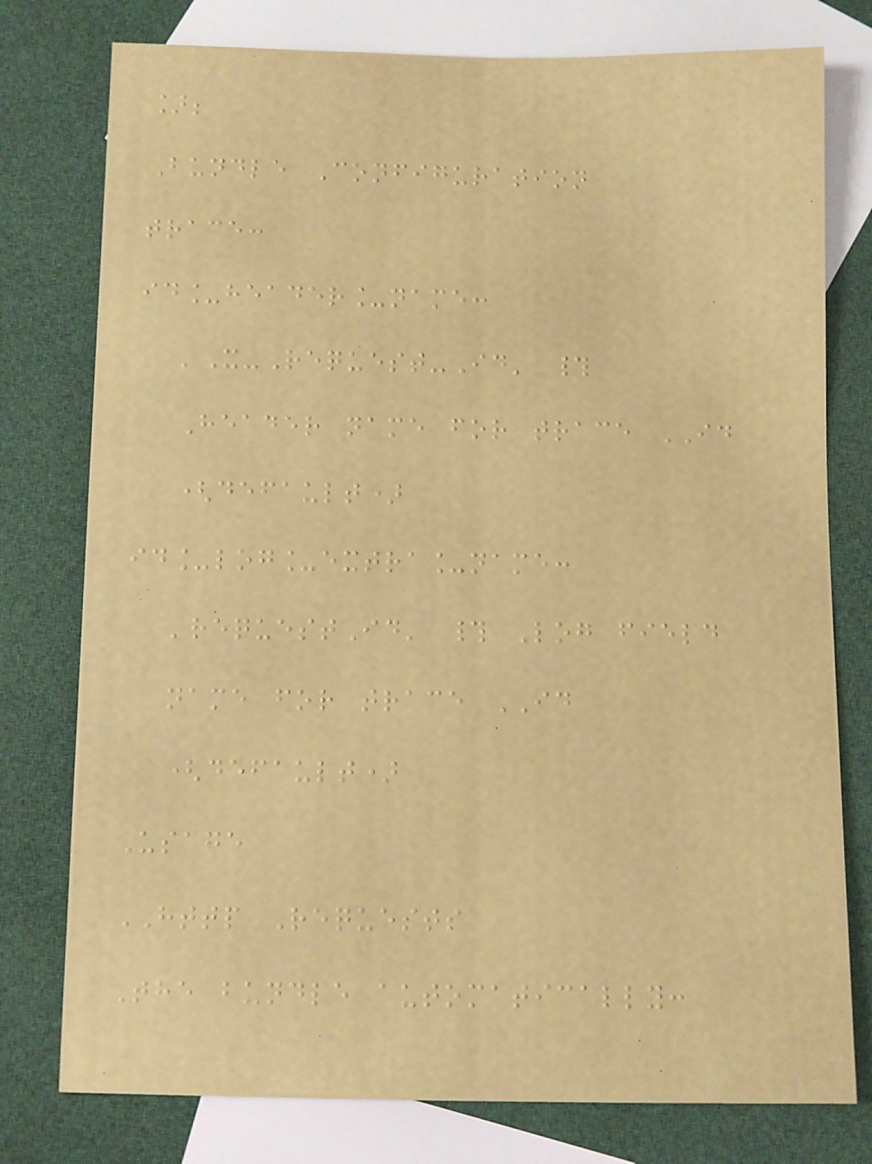];
Bundle Configuration
trace:
id_header_name:
'X-Request-Id' #
Header name for trace ID
(default)
id_log_extra_name:
'requestId' # Log field
name for trace ID
(default)
Usage
HTTP Requests
The bundle automatically:
